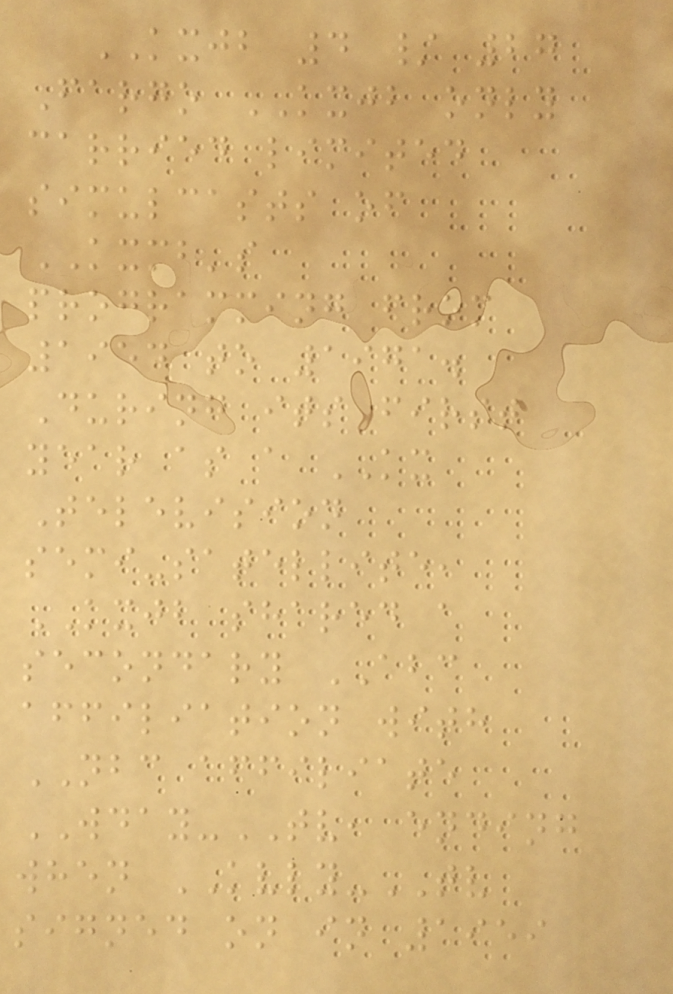KXJB 4 / 27
Fargo KXJB only
carried limited
simulcasts of
KXMB's
programming from
1954 to 1971.
During its first
year as a KX
Television
semi-satellite,
KXJB shared a
secondary ABC
affiliation with
NBC affiliate
WDAY-TV, ending
when KVLY-TV
signed on in 1959
